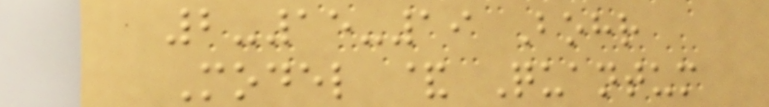2-15-19 Bohr
Model & Quantum
